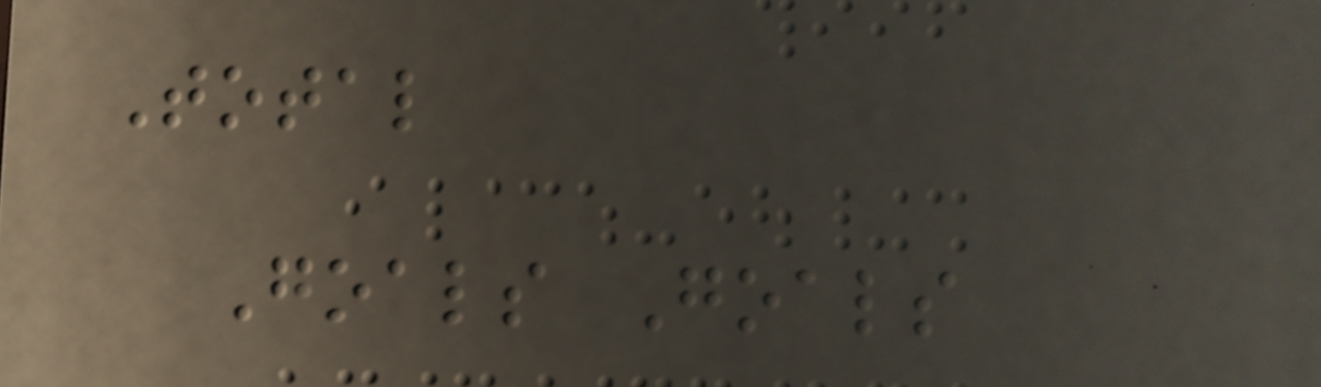Total
Goals Goals
